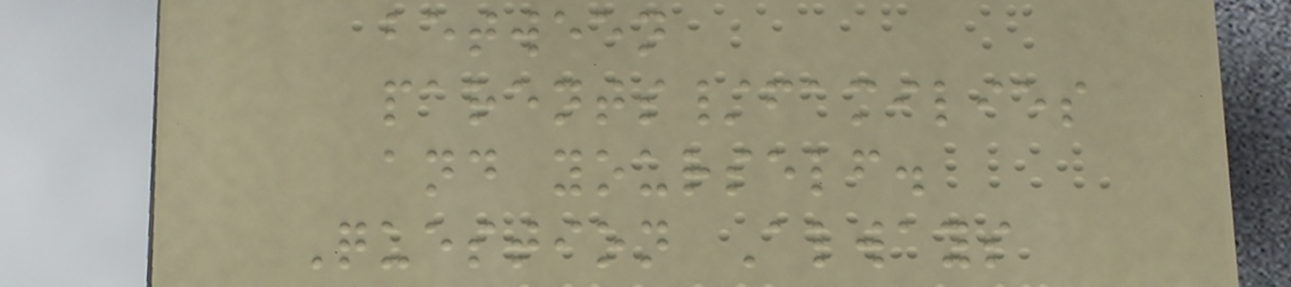between
parents/families
and yourself.
Question Always
